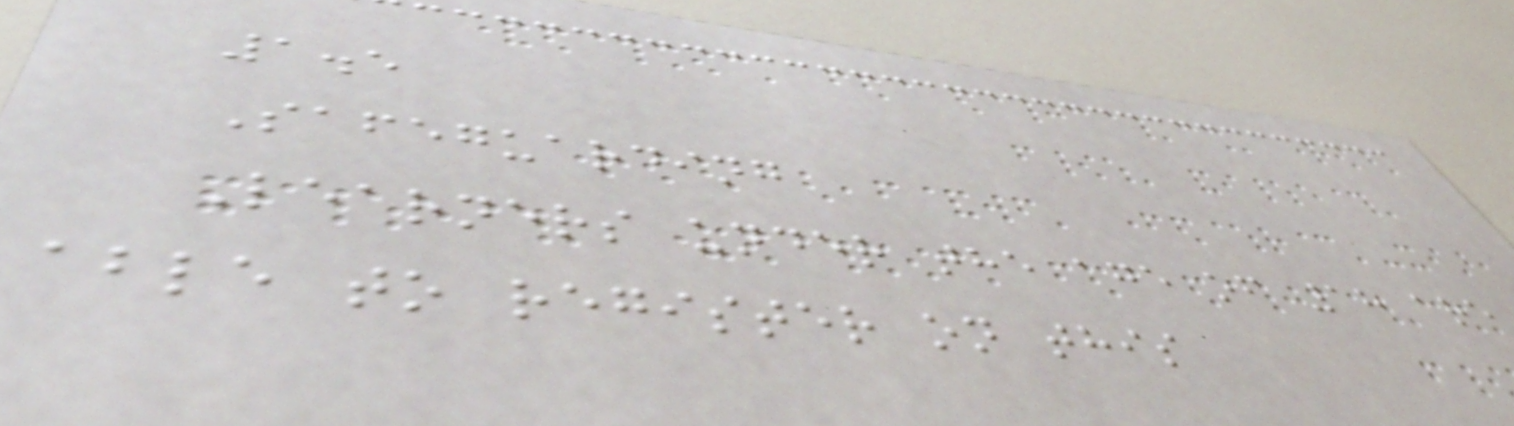1.5
Safeguarding
Learners under the age of 18 are
able to register on this
